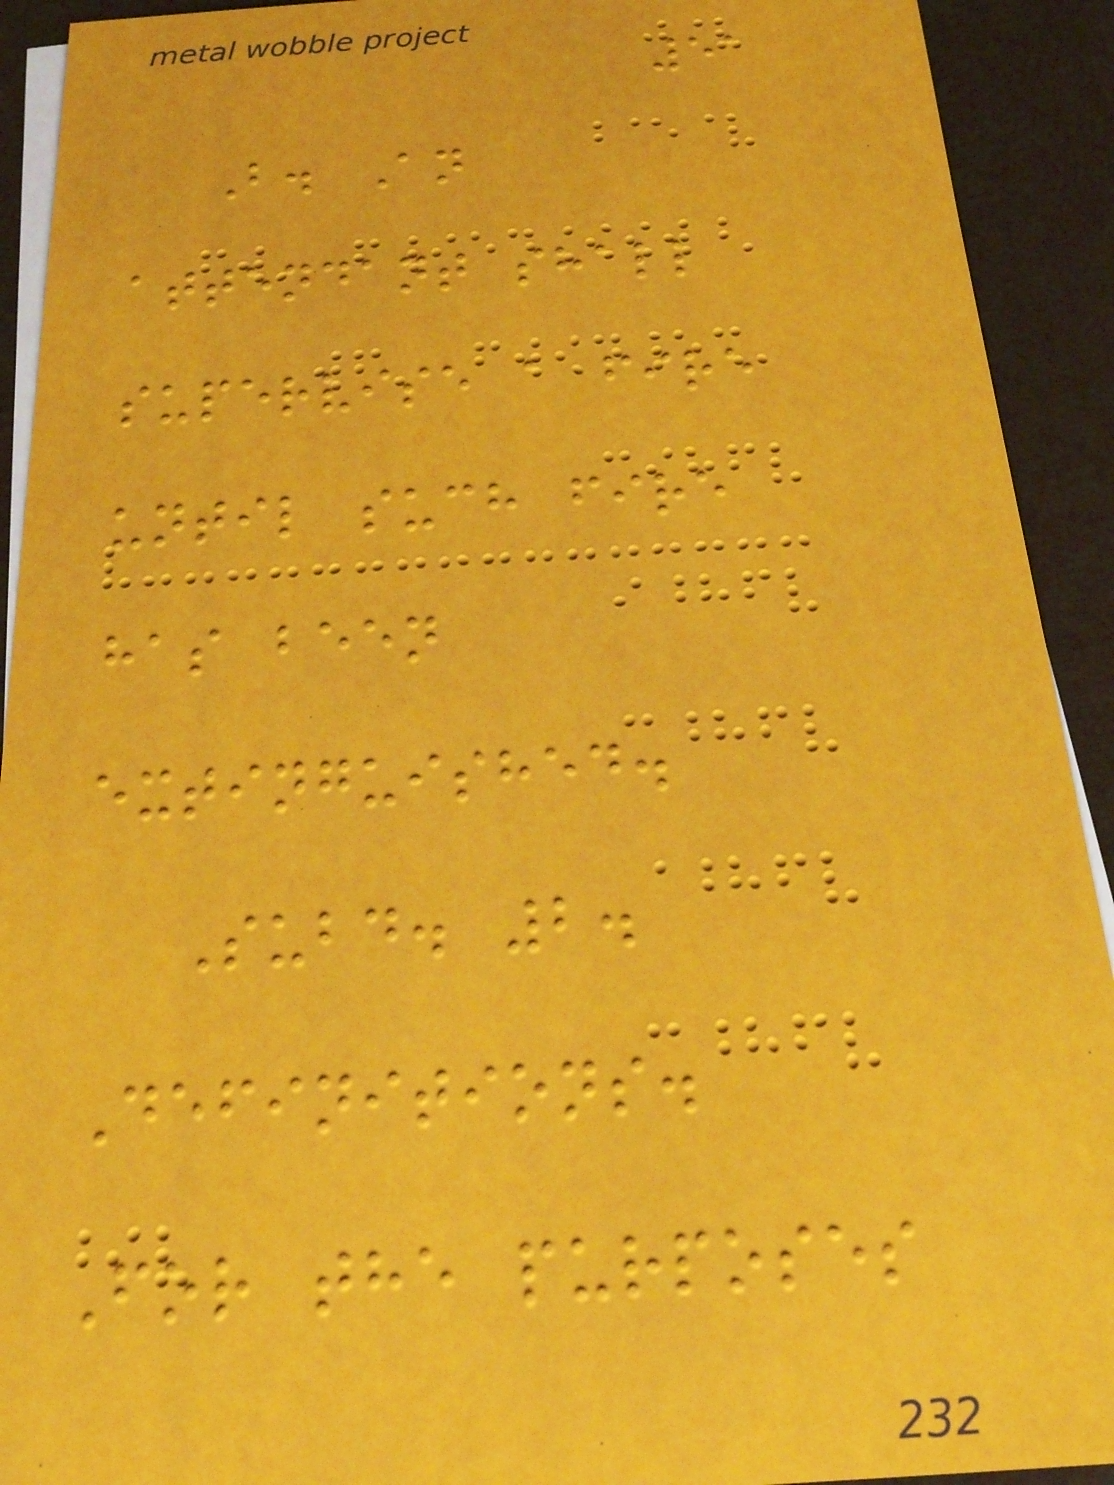51
B. An
attendant shall
supervise a fire
until such fire
has been
extinguished.
Subd. 2.
Definitions.
For the purposes
